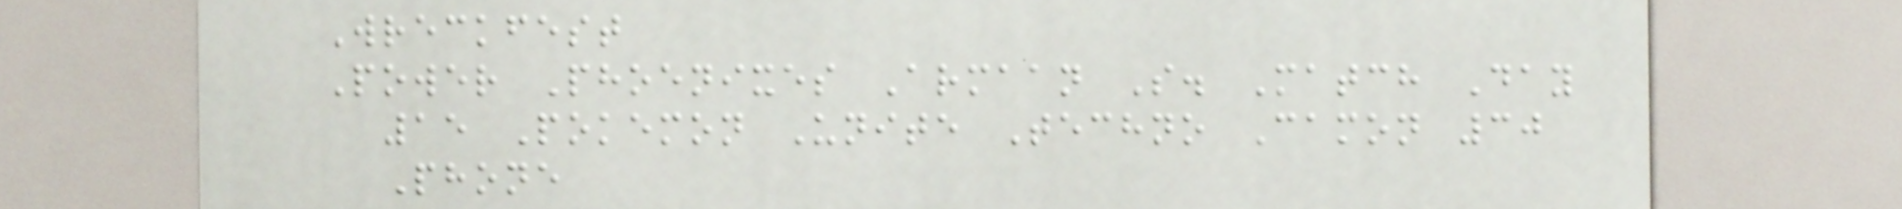Wreckfest
Power Phoenixes Armaan S. Match Day
15 Pokemon Unite Techno Camon 30
Phone
